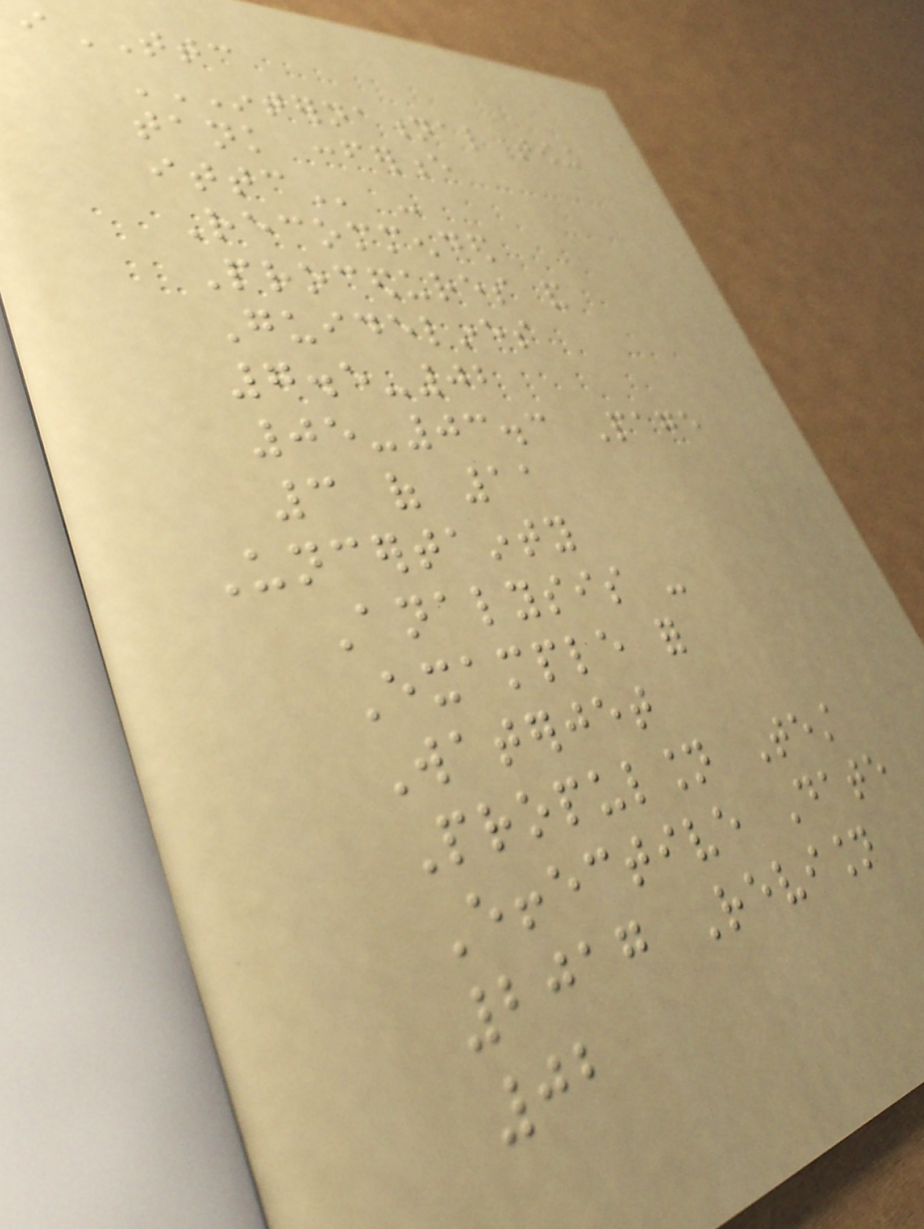iTTC
INTERNATIONAL TOWING
TANK CONFERENCE
ITTC -
Recommended
Procedures and
Guidelines
7.5-02
05-03.3 Page
3 of 11
Uncertainty
Analysis -
Example for
Waterjet
Propulsion Test
Effective Date
2017 Revision
02
